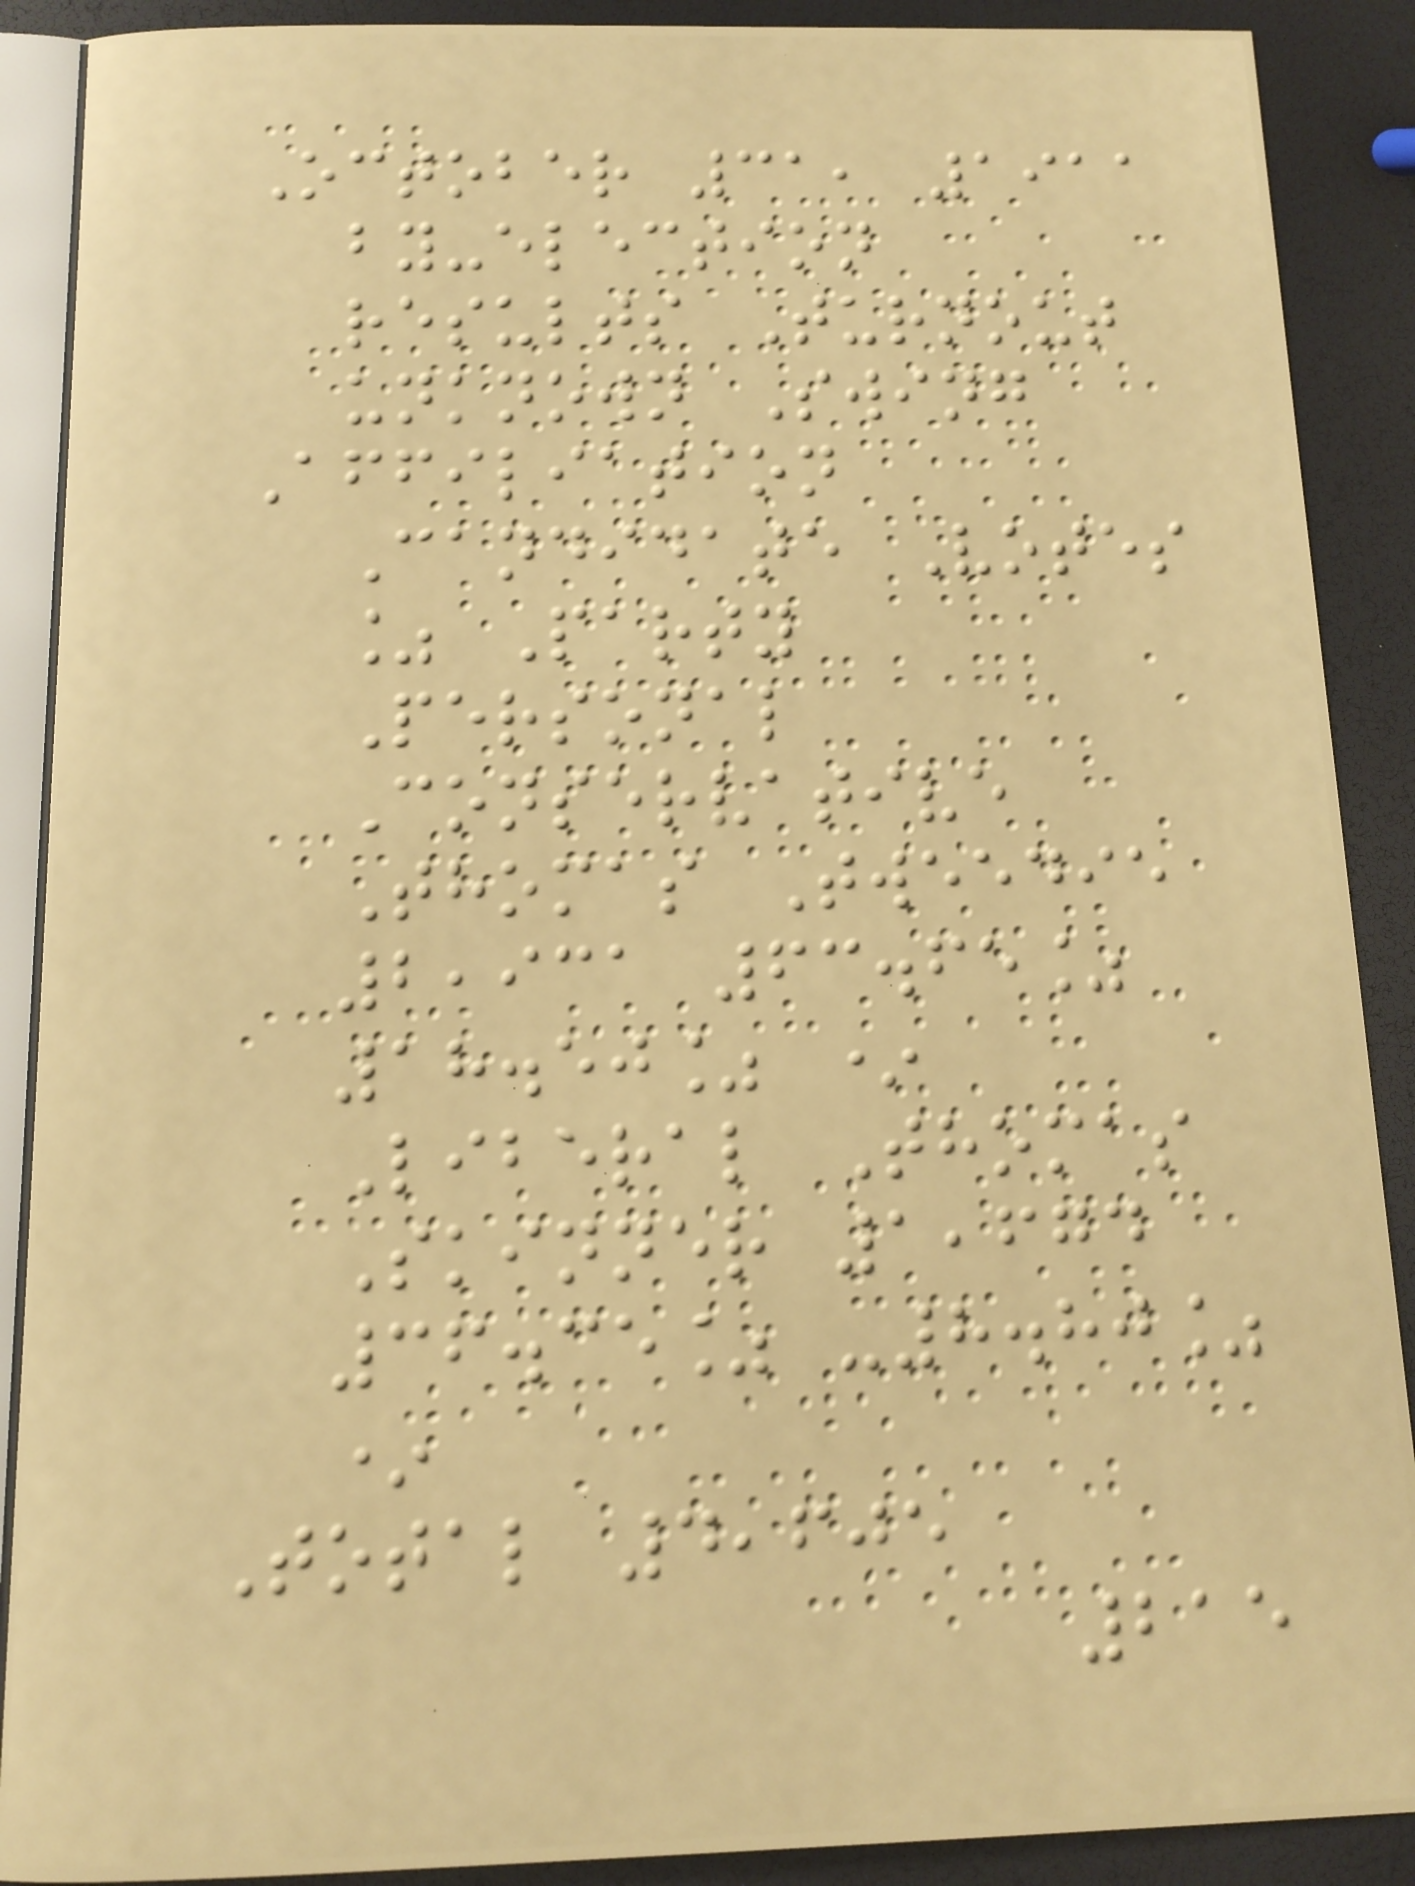October 31, 1911
by-election
results Turnout
unknown Swing
Affiliation
Candidate Votes
% Party
Personal
Conservative
Thomas Tweedie
2,931 63.65%
18.50% *
Liberal Thomas
Skinner 1,674
36.35% -8.80%
*
Total 4,605
215
